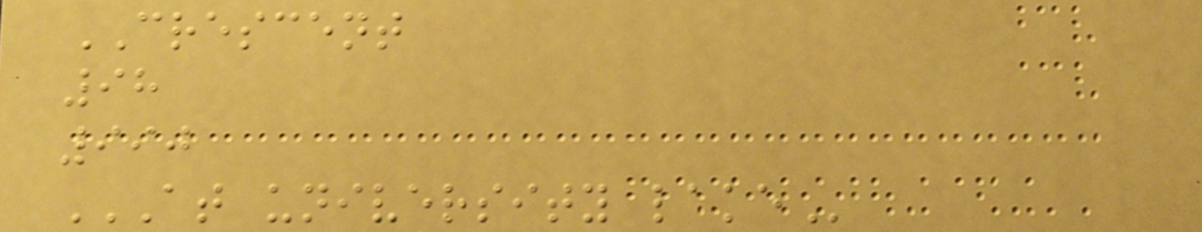CRESCENT
98
990
AT UNIVERSITY LAKE
